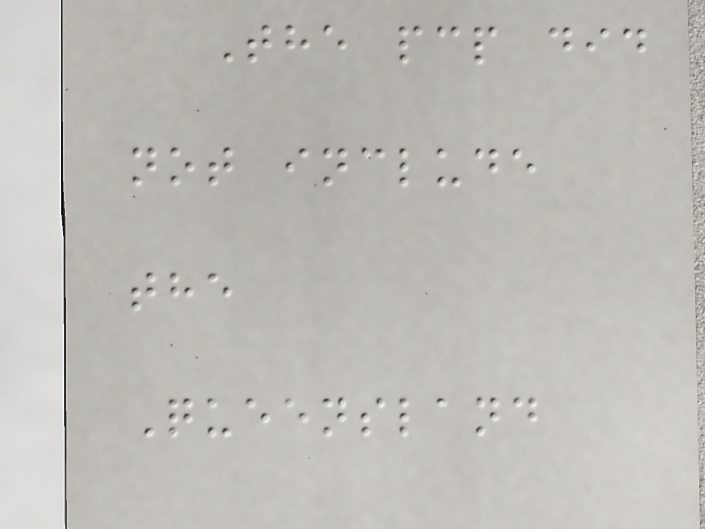The pcp did
not include
the
Queensland
